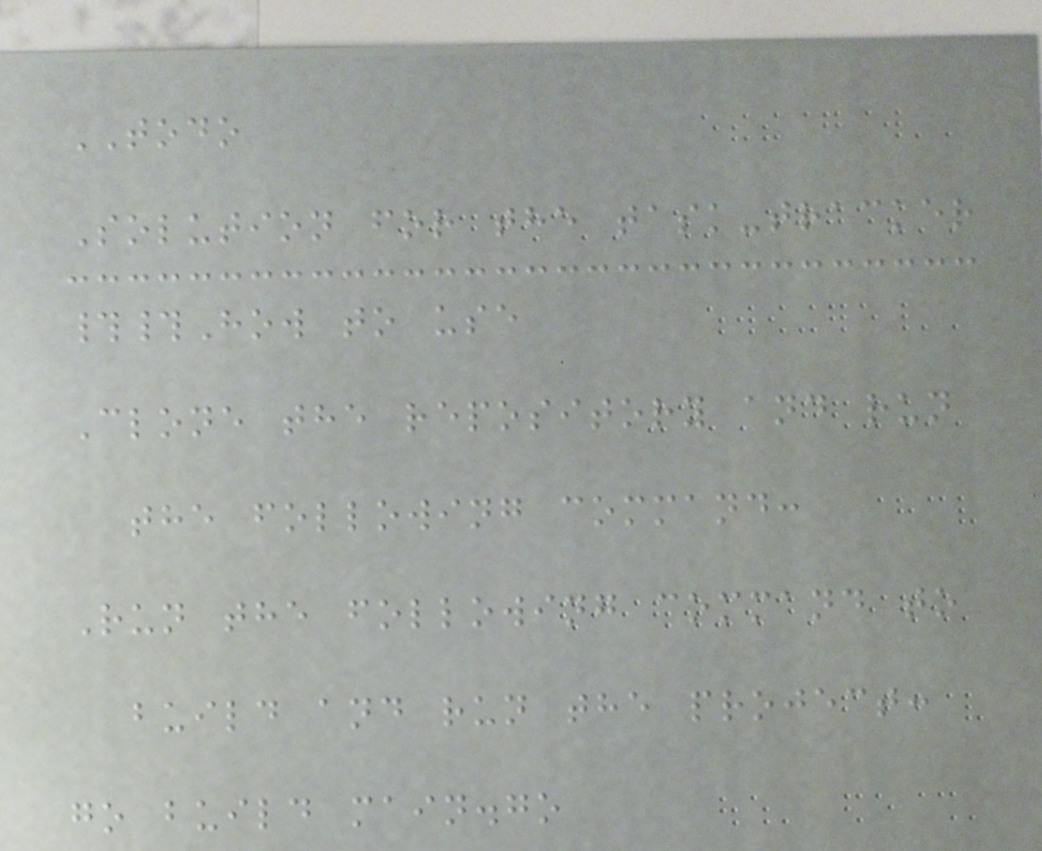TODO
Solution for the task-tracker
##How to use
Clone the repository and run
the following command:
Run the following command to
build and run the project:
go build main.go
